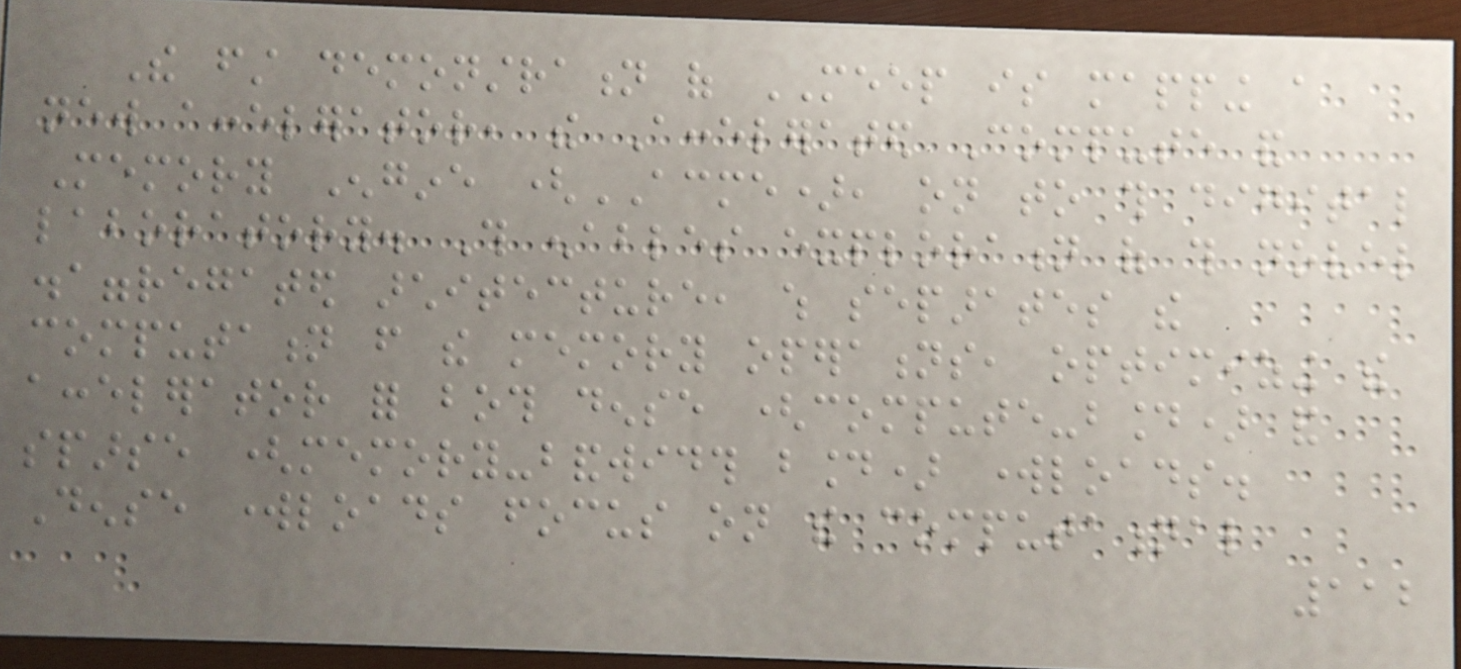The first demonstration of MEEP is mapping a
new accelerator, the Accelerated Compute and
Memory Engine (ACME), on to this digital
laboratory. This enables exploration of this novel
disaggregated architecture, which separates the
computation from the memory operations, optimizing the
accelerator for both dense (compute-bound) and
sparse (memory-bandwidth bound) workloads.
Dense workloads focus on the computational
112
